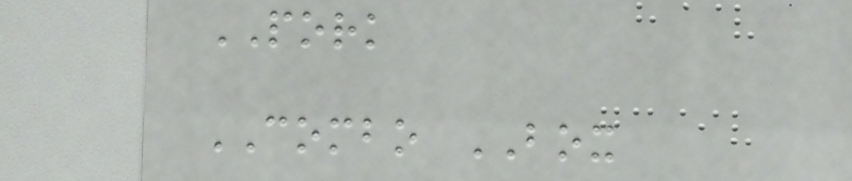PORK
COMBO BOX
